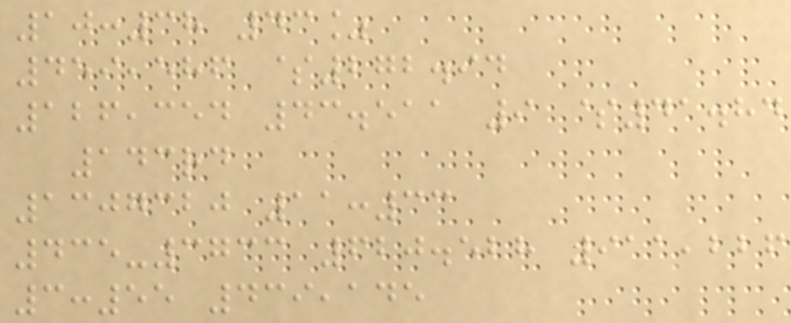10:38 43%
459,586 $272.94
126,354 43.511 9 $41.84
143rd
1307320 11:33
435-3733 620.528 911,226
3:55 439,145
